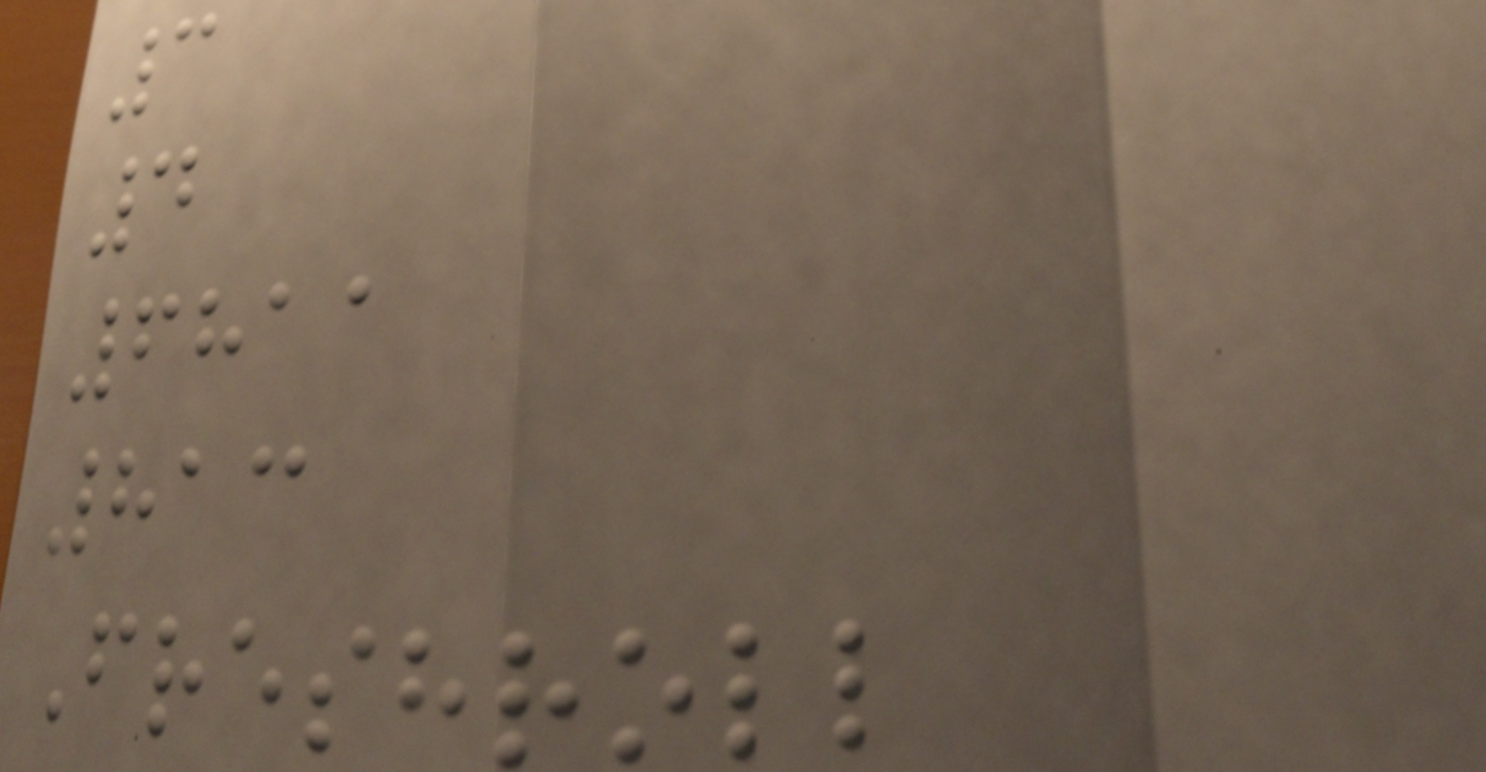3
4
6811
813
Freshroll
